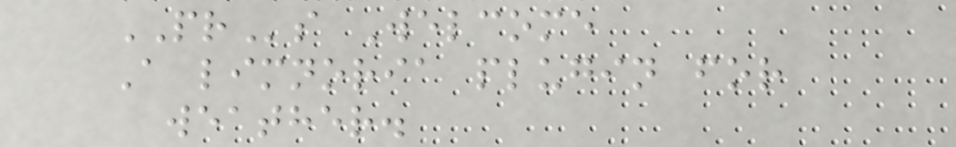PRs Welcome
A limnoria plugin for
weather.
